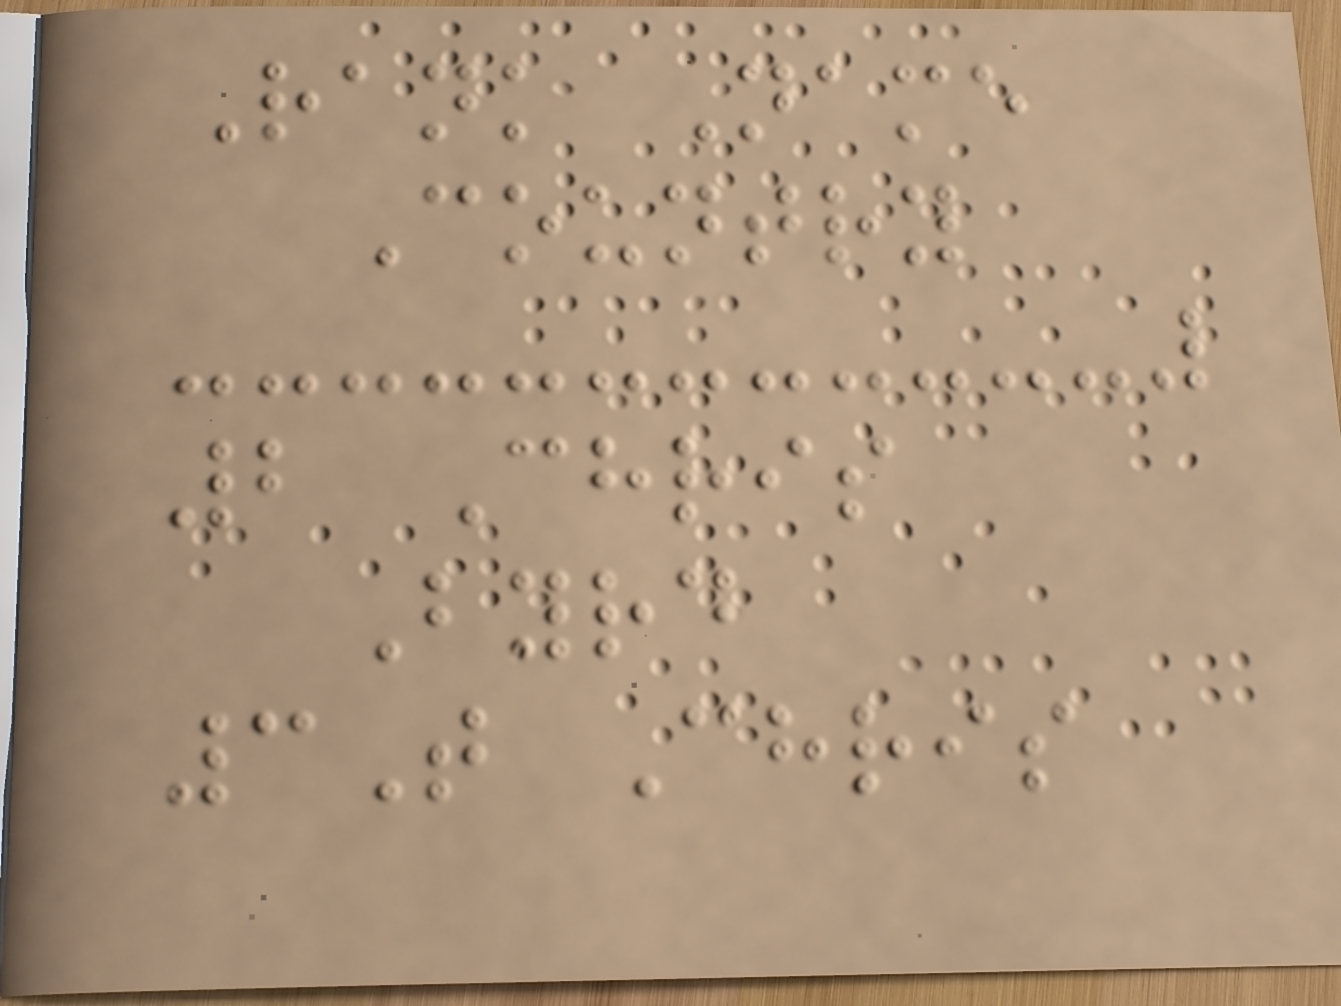Rank Name
Country
2 Chris
Byrd
3T Chris
